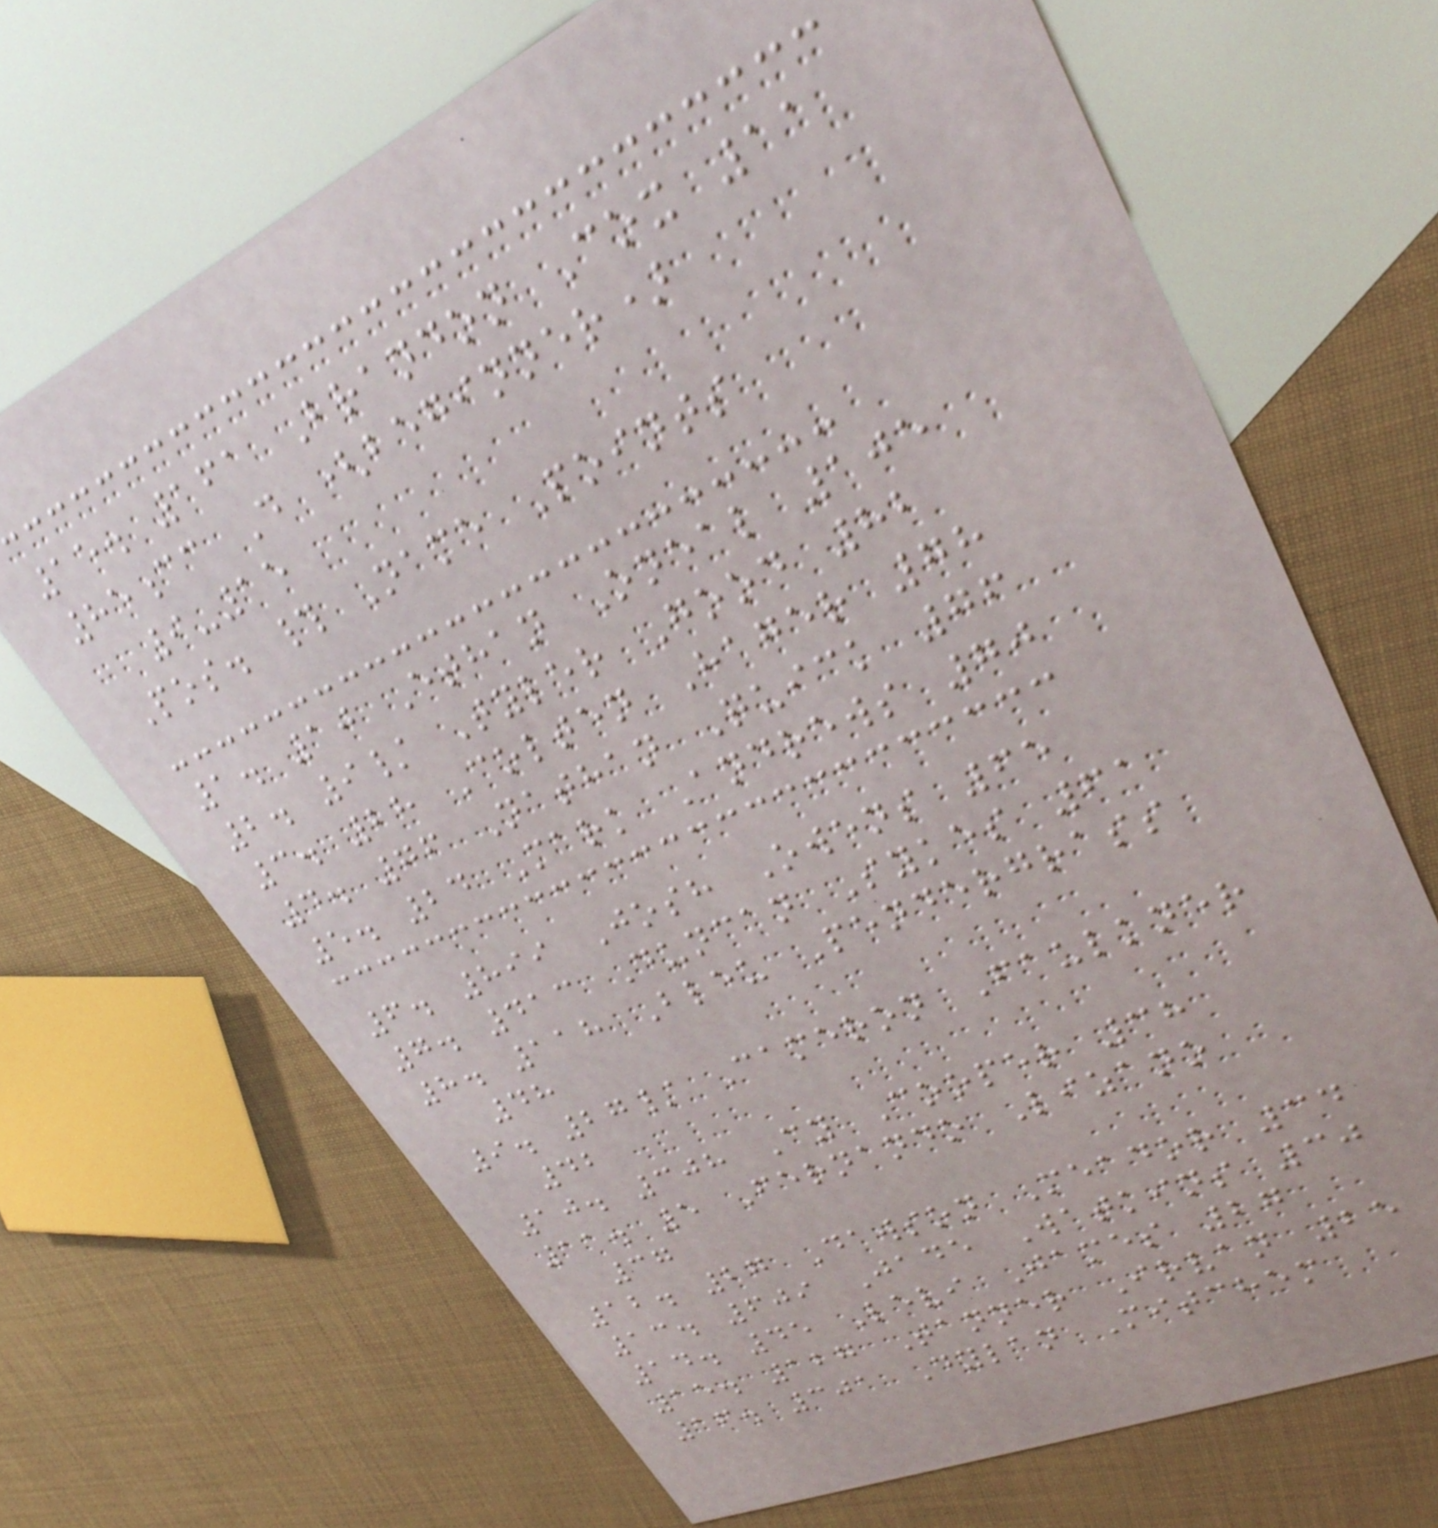15. 161 Brandon Cox 11
85cc D (beginner)
9-15
Pos. # Name Points
1. 10 Ethan Oneal 105
2. 9/ Tyler Good 82
3. 28 Colten Hager 78
4. 76 Nathan Quick 76
5. 24 Mark Andrews 70
6. 899 Josh Owens 65
7. 413 Duncan Sykes 61
8. 118 Bleu Pendergrass
48
9. 27/ Cameron Faulkner
42
10. 308 Cy Cooper 38
11. 5 Fernando Lizano
37
12. 27 Dawson Meador 34
13. 609 Jade Watkins 30
14. 45 Levi James 27
15. 127 Tanner Irvan 25
16. 301 Dylan Mitchem
